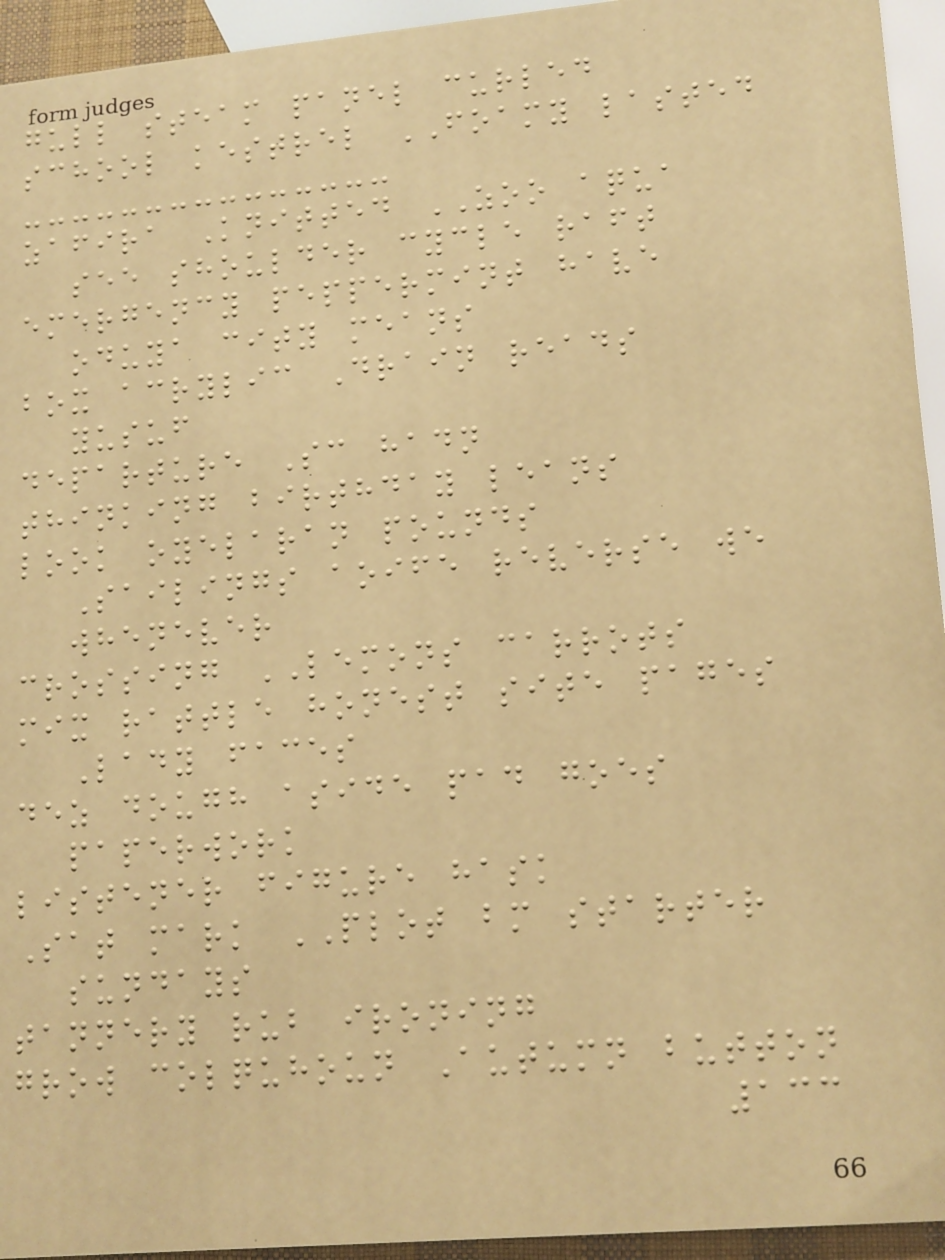gull steam panel curled
school kestrel FOAMY lasted
zafira Knitted ZOO aqua
see shoulder cycle raft
emergency peppermint have
oduya city means
box acrylic Drain reads
yusuf
departure Sc hadn
thinking birthday leans
look oyelaran pounds
Sailings aoife reverse we
whenever
crossing LEMONS carrots
mix rattle honest site pages
Lady faces
dez dough aside pad goes
paperwork
listener figure hask
Sat mark PLOT bm starter
sundays
tannery rub ironing
grow colquhoun Autumn button
133
